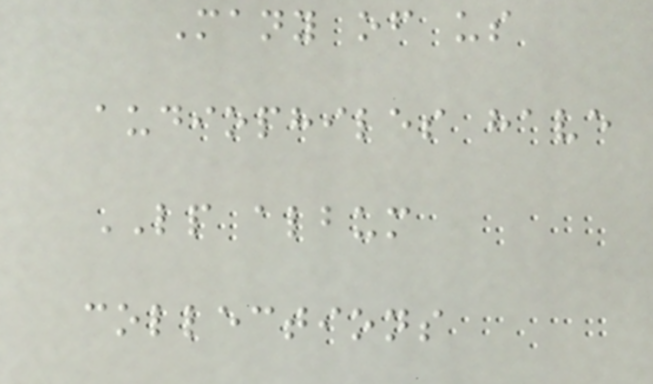Many of us
audiophiles have
LP album
collections
